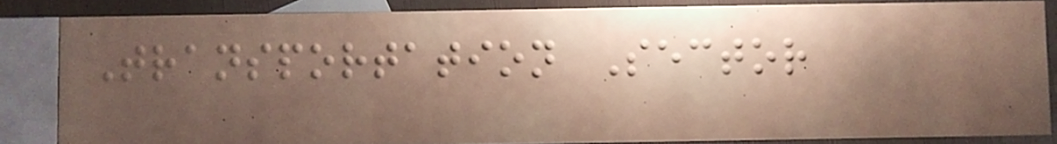Transportation Sector
